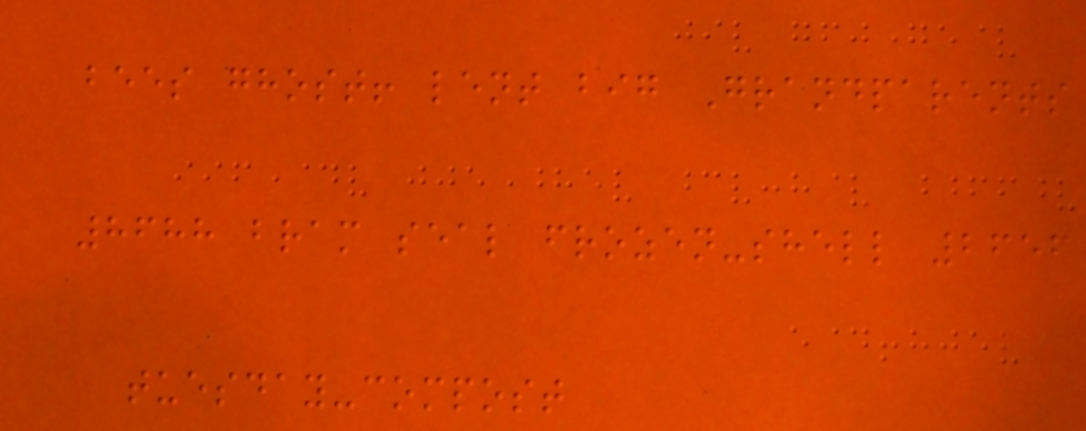bees ghost! lent big Grandparents
8688 bram seal frozen-shell 2656
tuesday-compost
